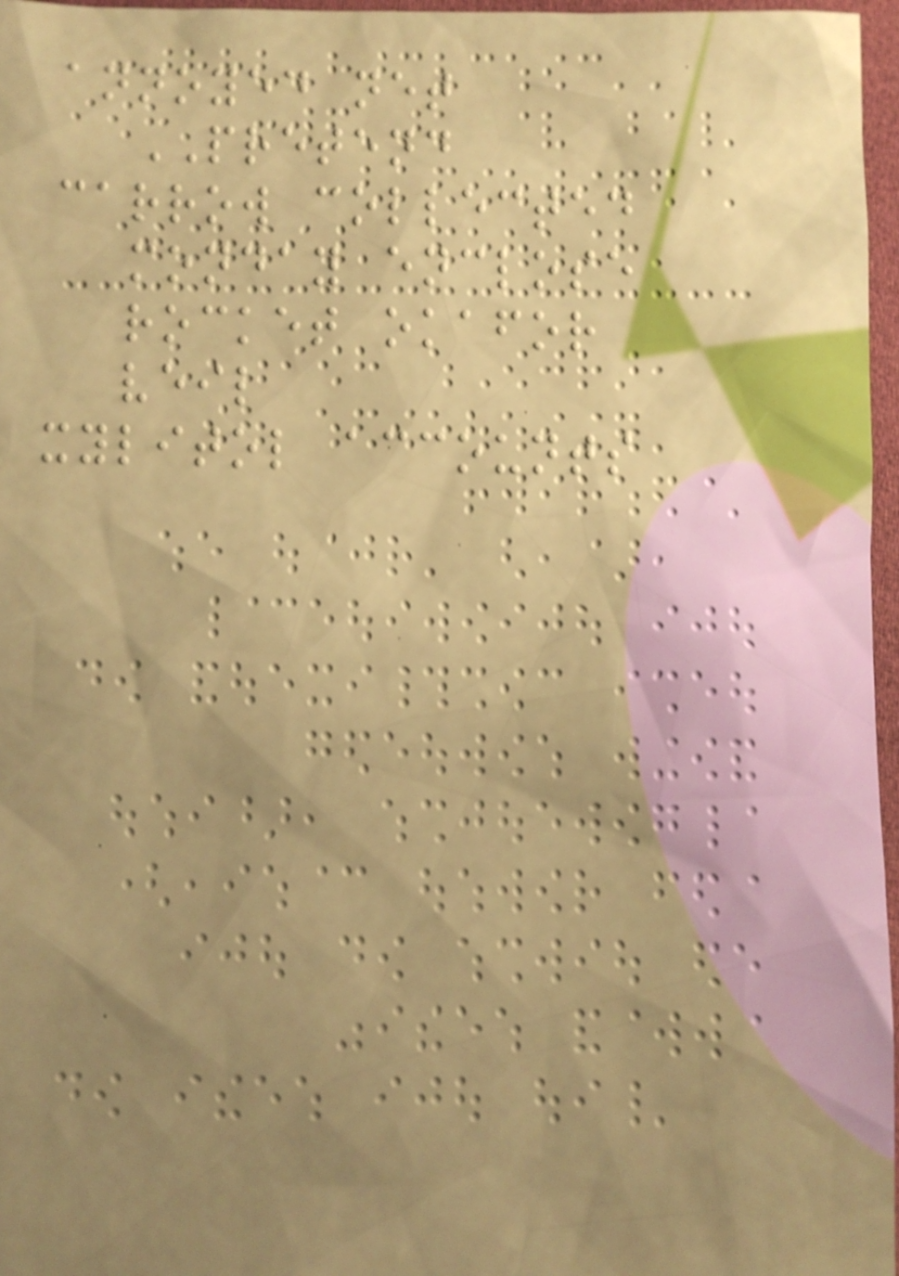annoyed net
PRETEND
carrow collected
monday enclose
rocket okafor
veil
xylitol accounts
